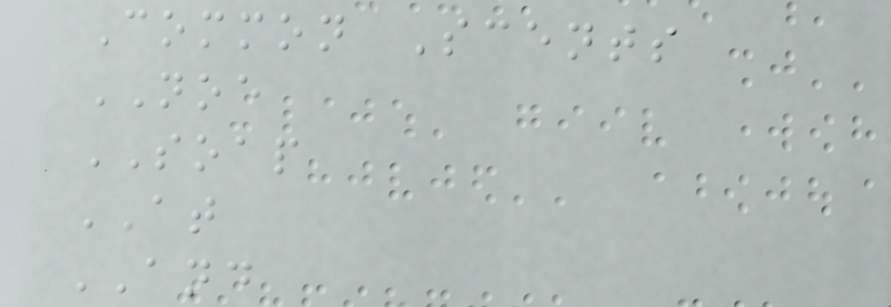Common Scents
NOE
SOAP
AT
AND
